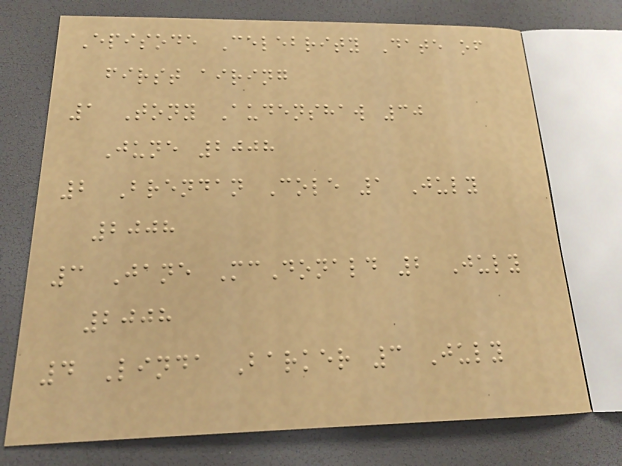Episode Celebrity Date of
first airing
1 Tony Audenshaw 30
June 2008
2 Brendan Cole 1 July
2008
3 Jane McDonald 2 July
2008
4 Linda Barker 3 July
